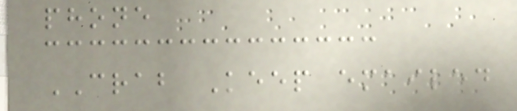phone
CRAB Keep emailed
